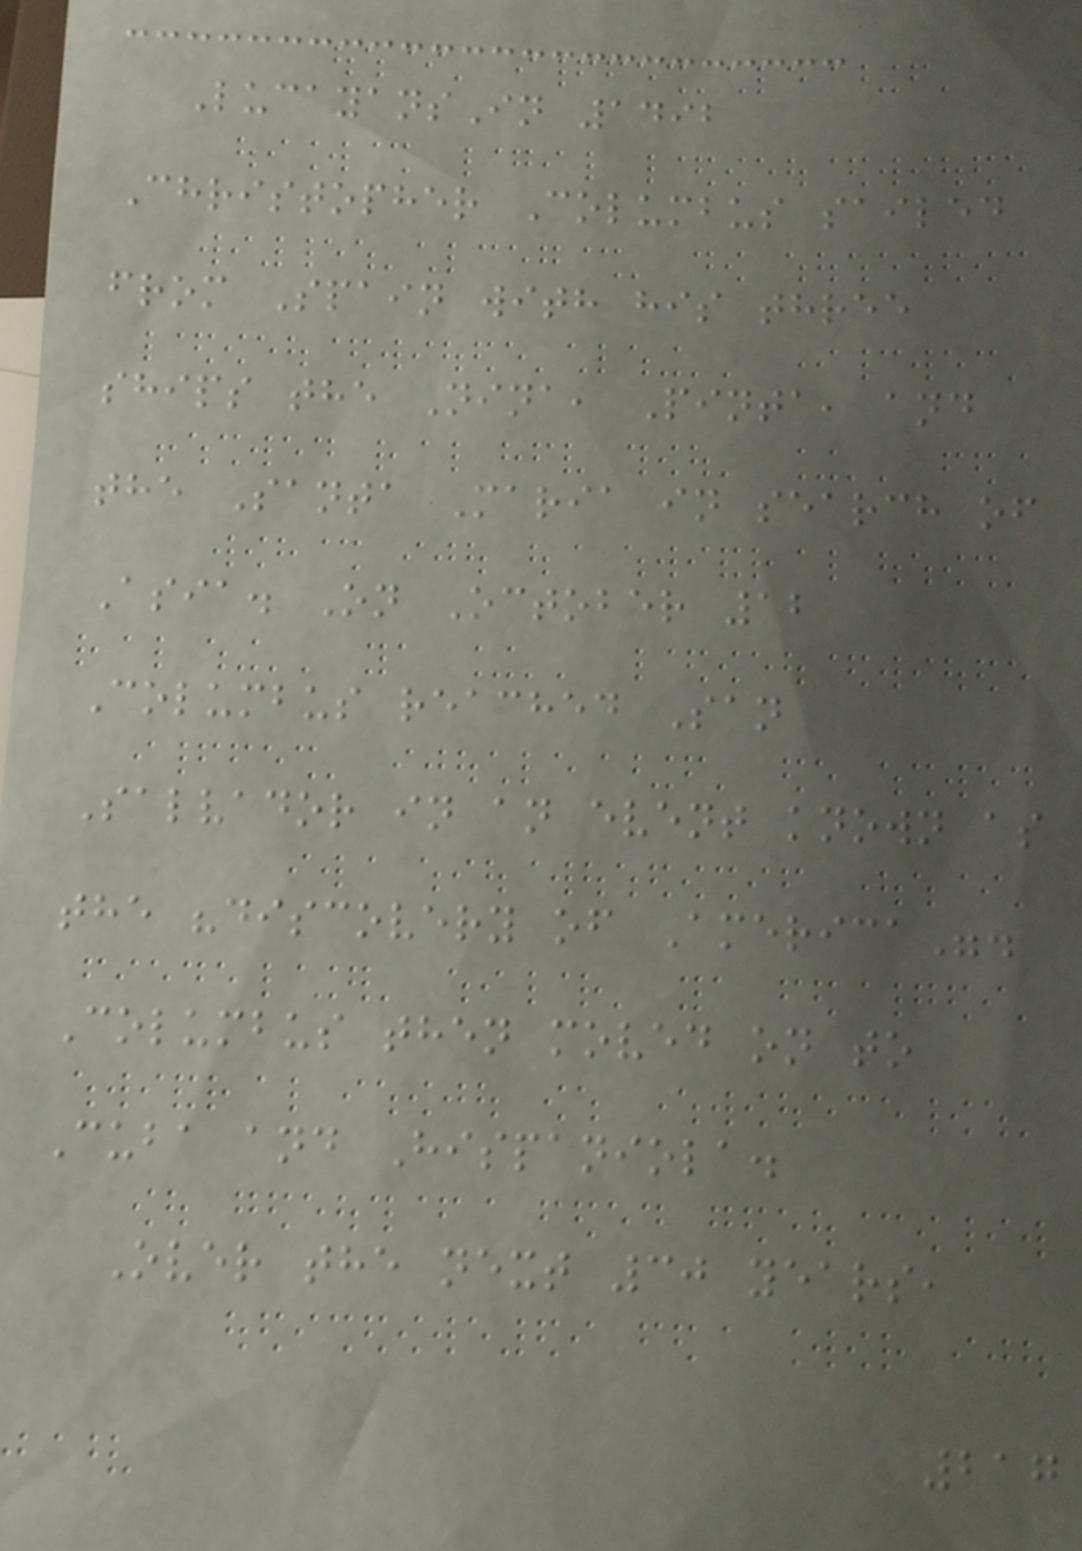LucayansIn 1492
Christopher Columbus sailed
from Spain with his three
ships the Nina, Pinta, and
the Santa Maria in search of
Asia. On October 12
Columbus reached San
Salvador in an event known as
the "discovery of America".
Columbus then moved on to
Cuba and Hispaniola.
Over the next 30 years,
217
